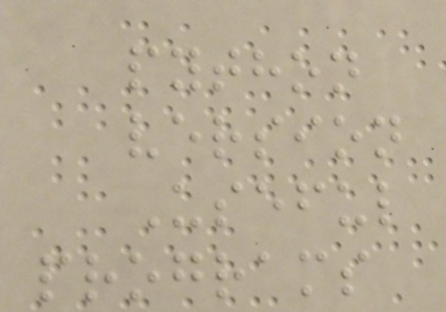python
version
Useful
programs
